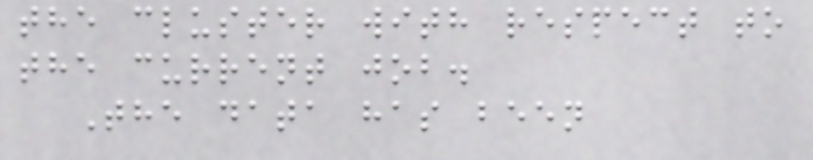the cluster with respect to
the current job.
The data has been
